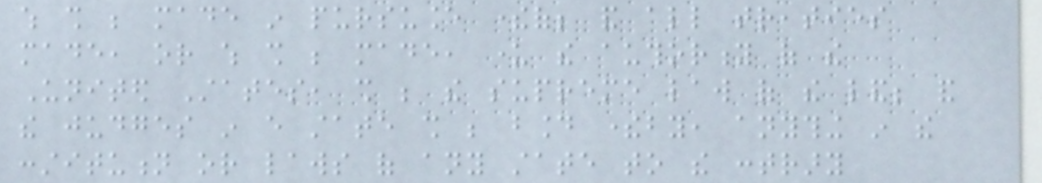which shall be made in pursuance thereof; and all treaties
made, or which shall be made, under the authority of the
United States, shall be the supreme law of the land; and
the judges in every state shall be bound thereby, anything in the
constitution or laws of any state to the contrary
